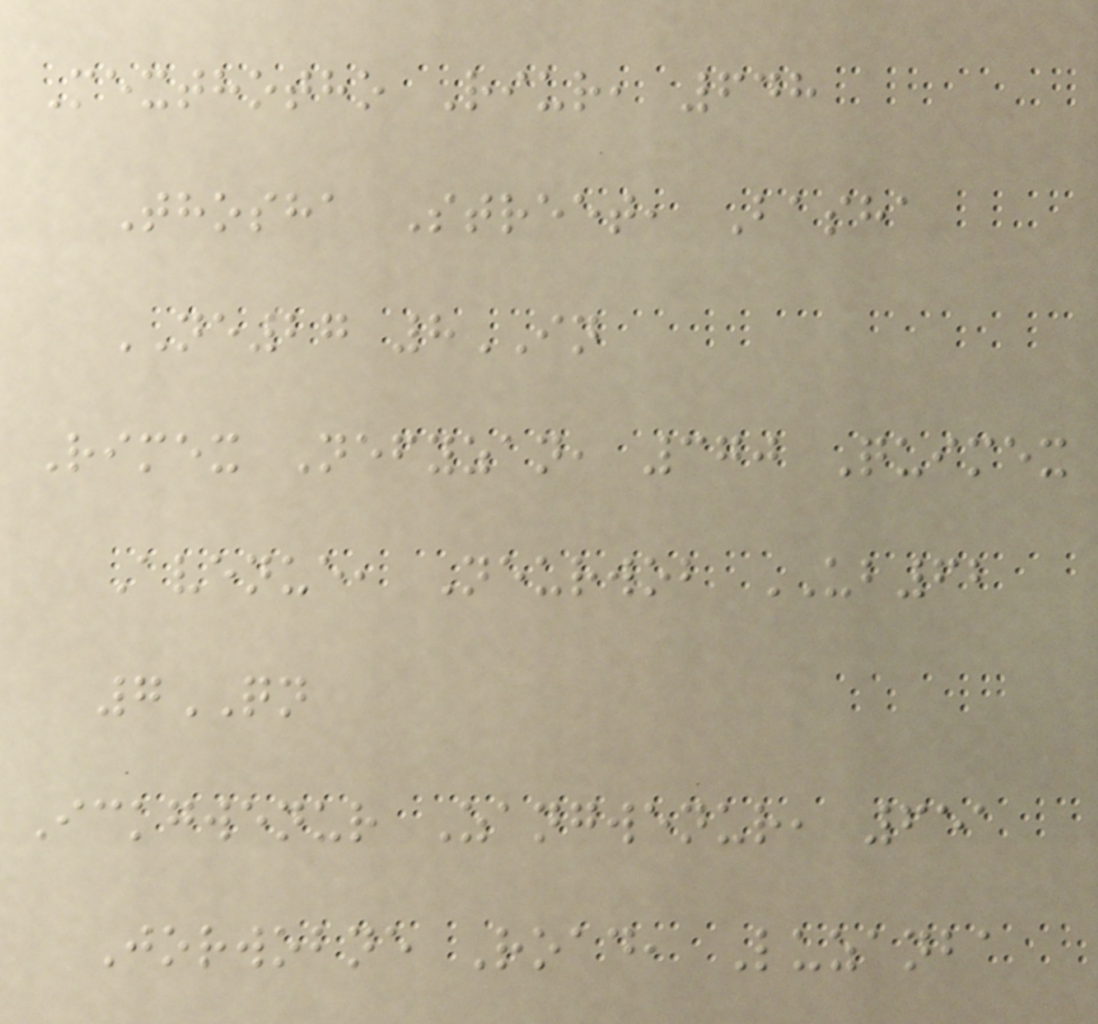Mexthotho Riur, 648
Thosha Street, Basha
NE27 8IN
Rimex Nefyzan, 370 Quimex
Avenue, Neurwob UB62
7QN
Ickgwenur Zangwenur, 651
Jorwobne Road, Luzanba
